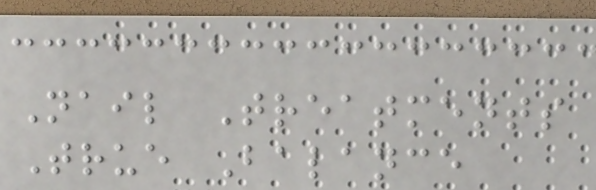Nail Treatments
True Balance
